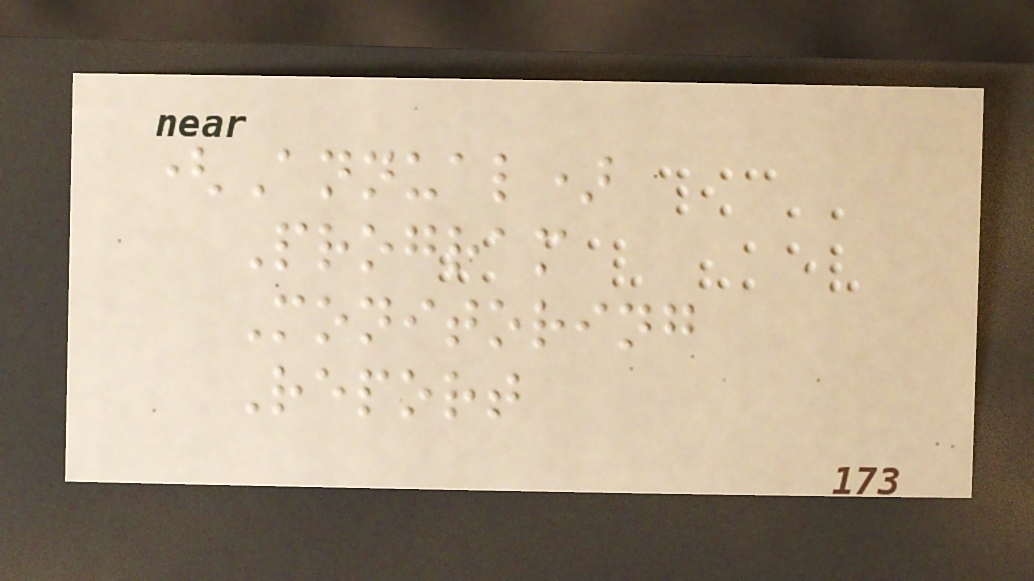(Annual)
Program
Monitoring
Report
